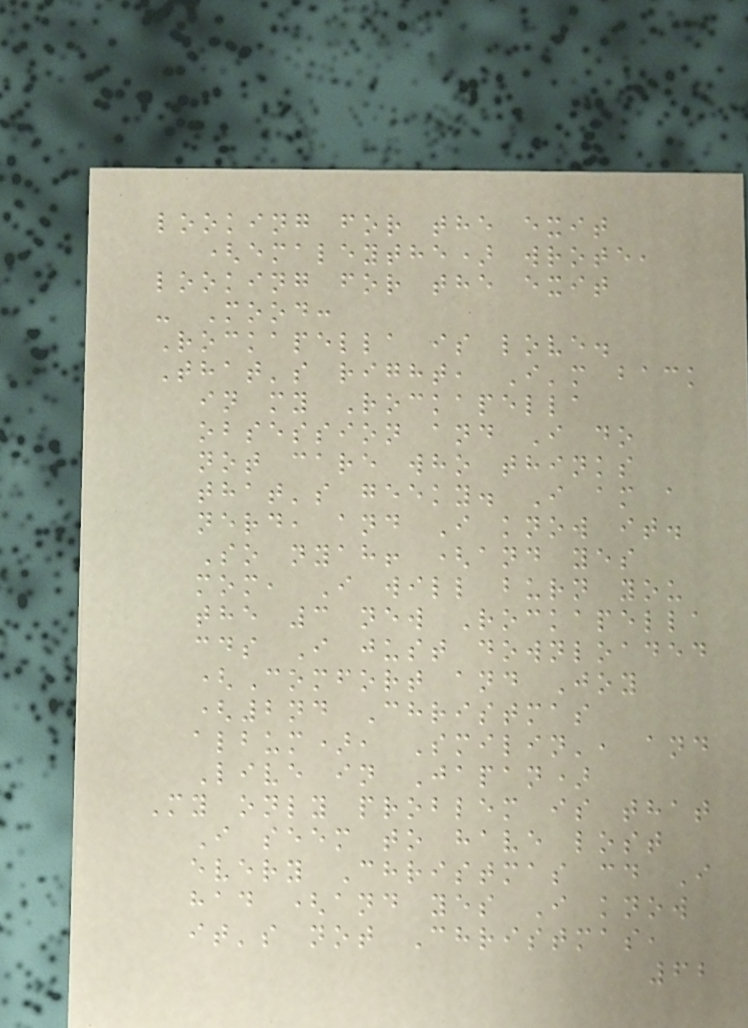looking for the exit
(emaleythe) wrote,
looking for the exit
- Mood:
Rockapella is love.
That's right, I'm back
in my Rockapella
obsession and I do
not care who thinks
that's geeky. I am a
nerd, and I know it.
So nyah! (and yes
mom, I will burn you
the 3 new Rockapella
cds I just downloaded
(Comfort and Joy
(2nd Christmas
album), Smilin', and
Live in Japan)
My only problem is that
I seem to have lost
every Christmas cd I
had (and yes I know
it's not Christmas,
62
